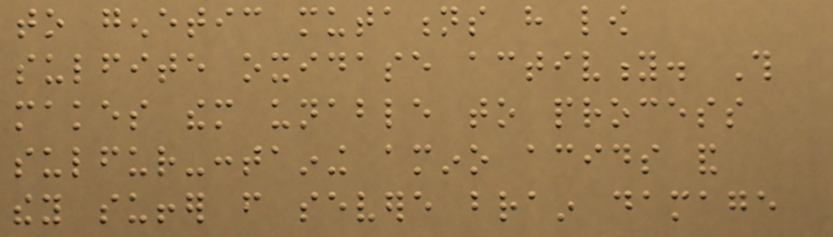to genetic mutations have low
sulfite oxidase activity. This
makes them unable to process
sulfur-containing amino acids and
they suffer from severe brain damage
